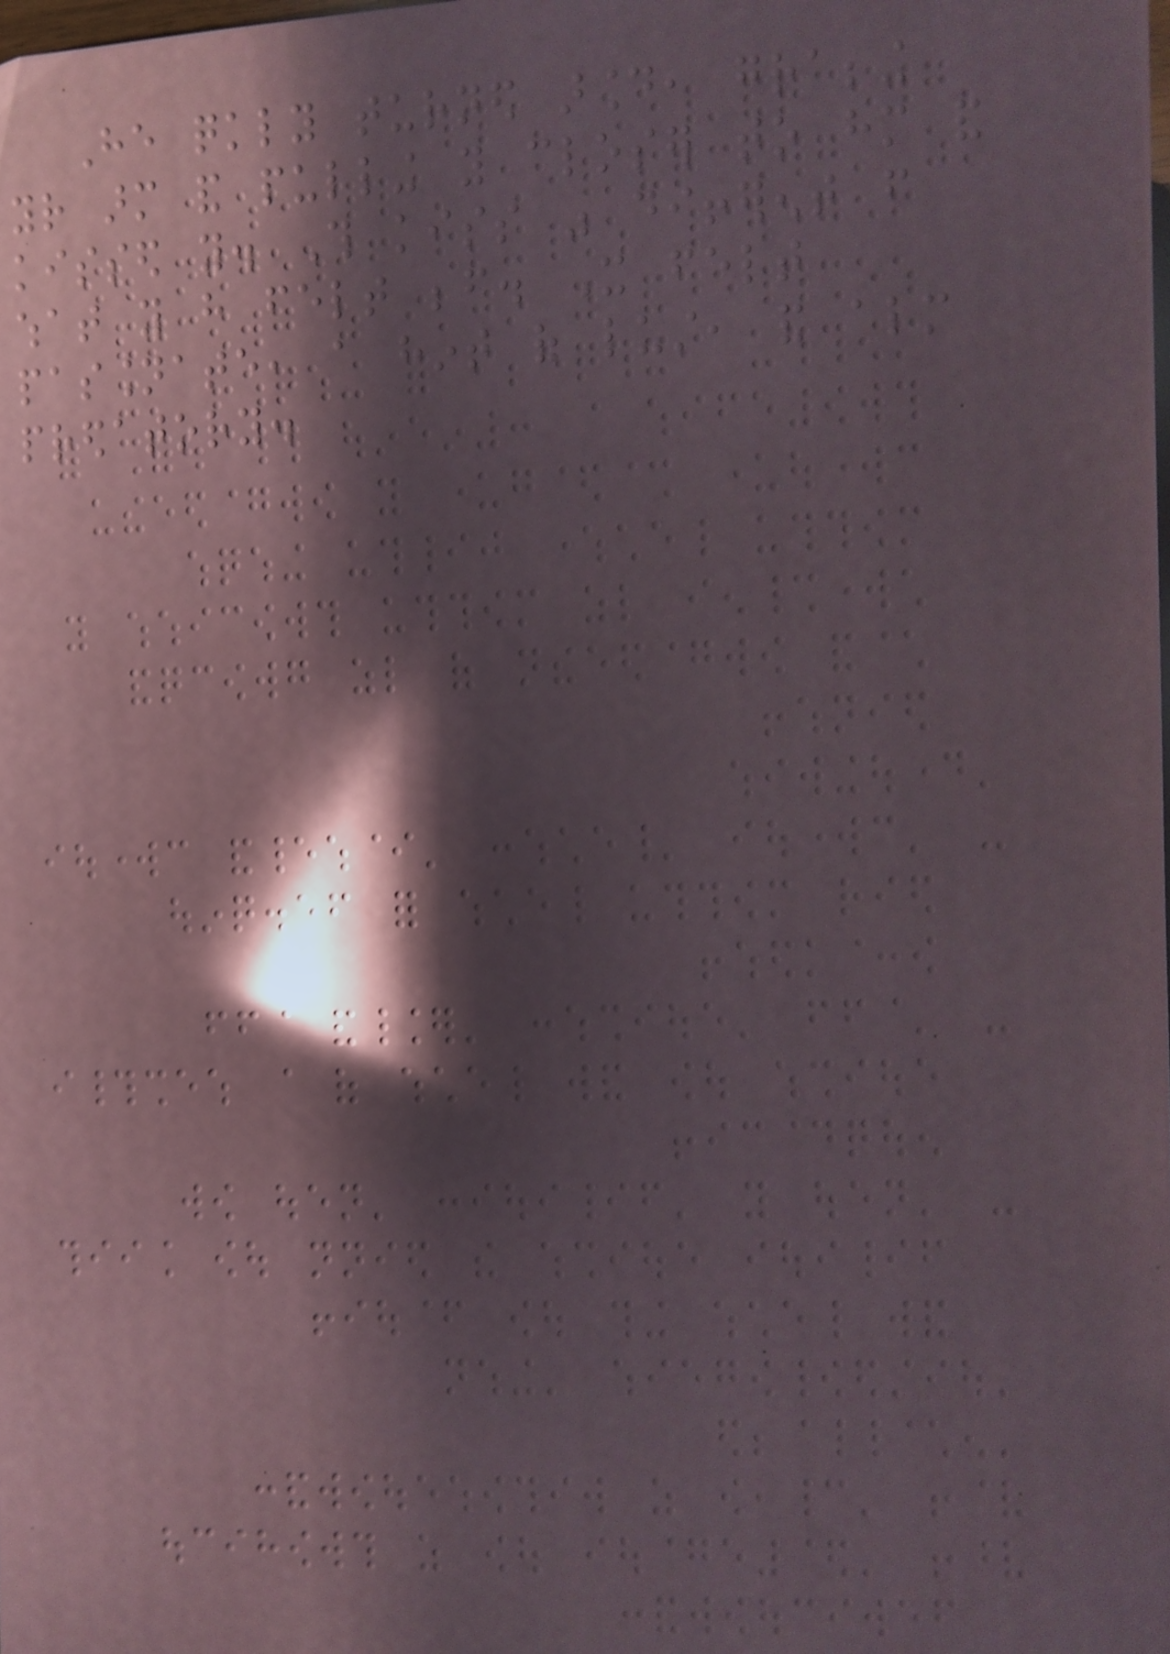He quickly turned around, grabbing
your arm and pulling you closer to him and
kissed you. This kiss was different from
what you have felt before. It felt
passionate, a hint of lust, and almost
predatory.
